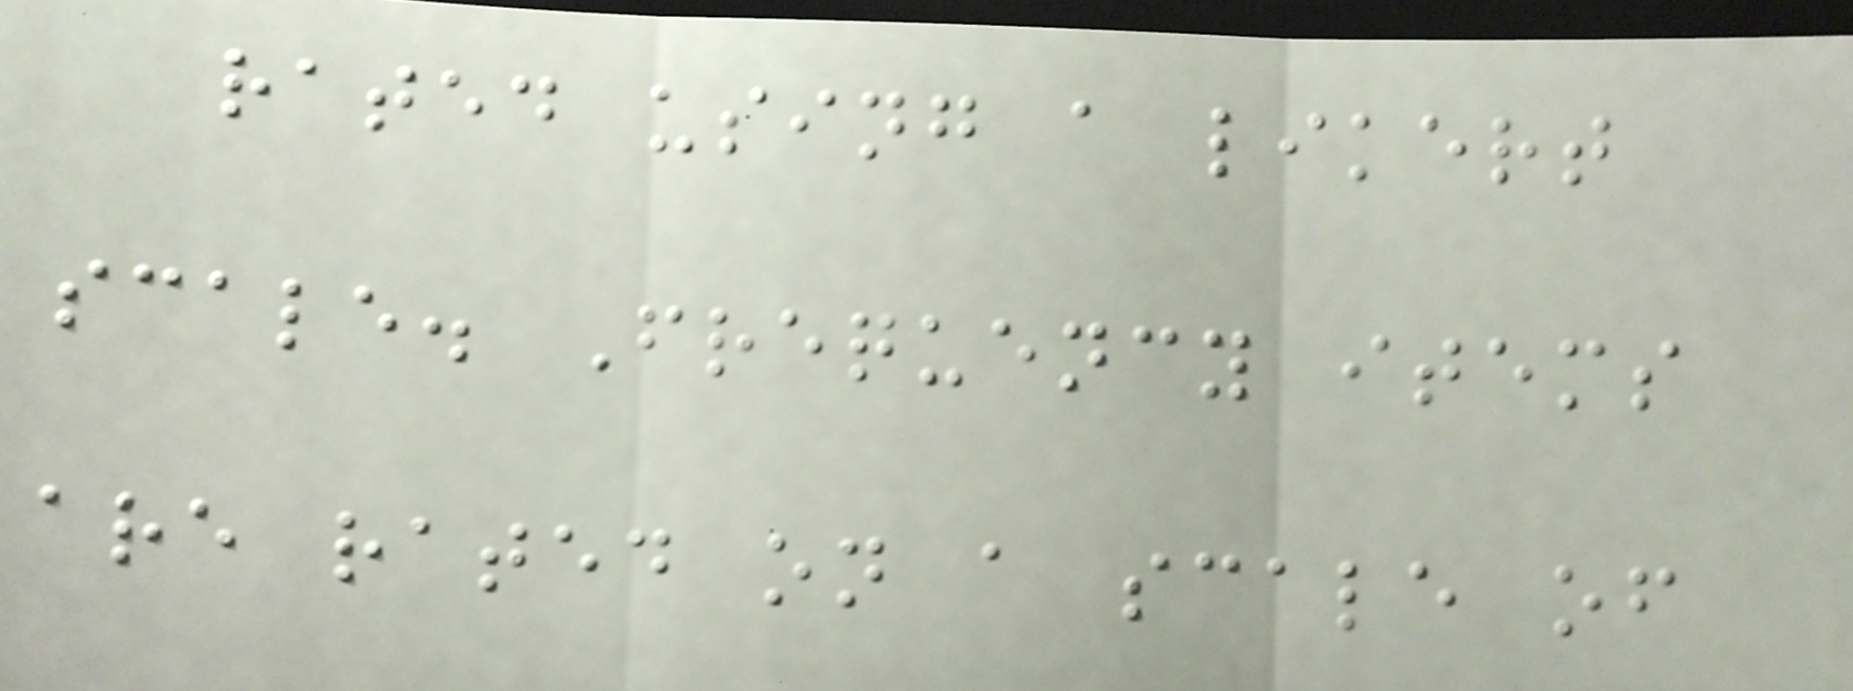rated using a likert
scale. Frequency items
are rated on a scale of
